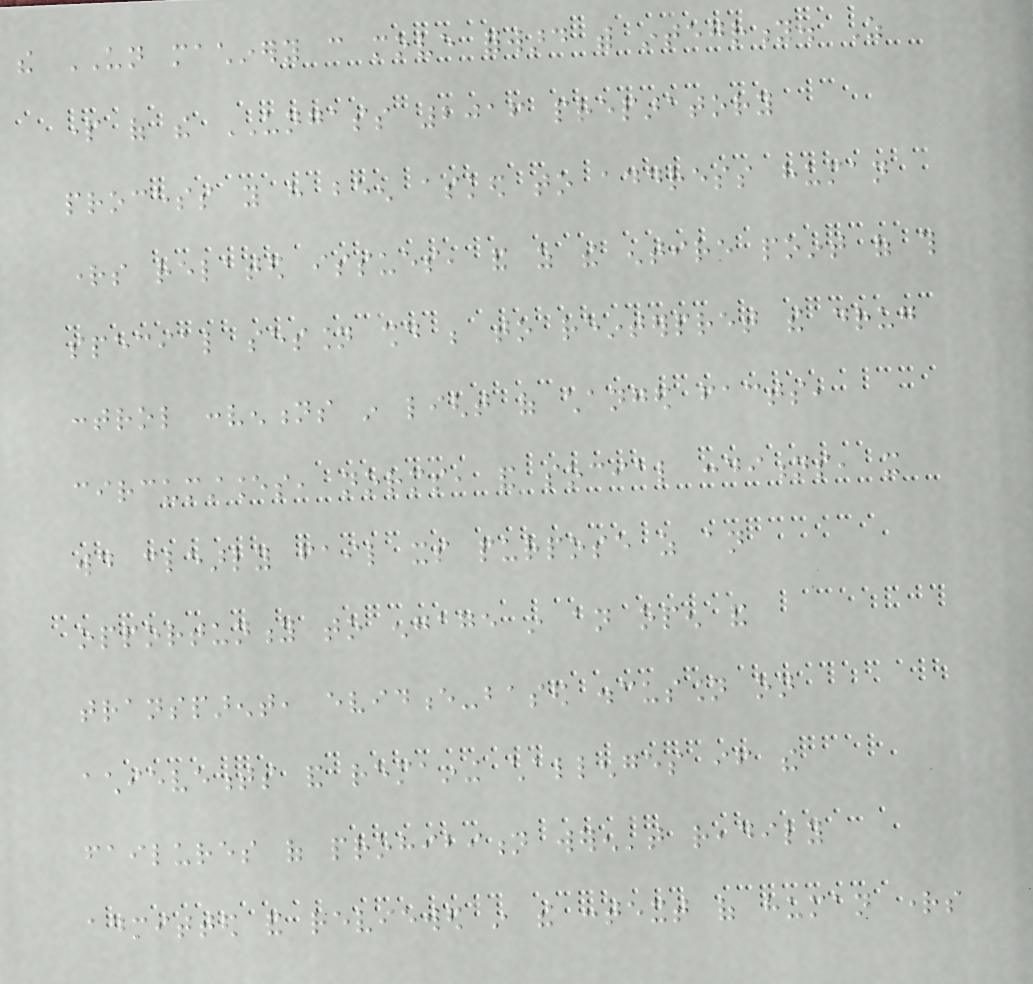the UN machinery can move forward with integrity. As
part of the UNGASS 2016 preparatory
process you have been asked to address human
rights related issues, and as the entire point of this
special session should be to reinterpret the drug
control conventions in light of changed facts,
circumstances, norms, and social conditions, it
would clearly fail its purpose as an
opportunity to engage in an open and
transparent, evidence-based discussion on
achievements and remaining challenges if the
failures of prohibition weren't readily
admitted and reviewed in the context of human rights
